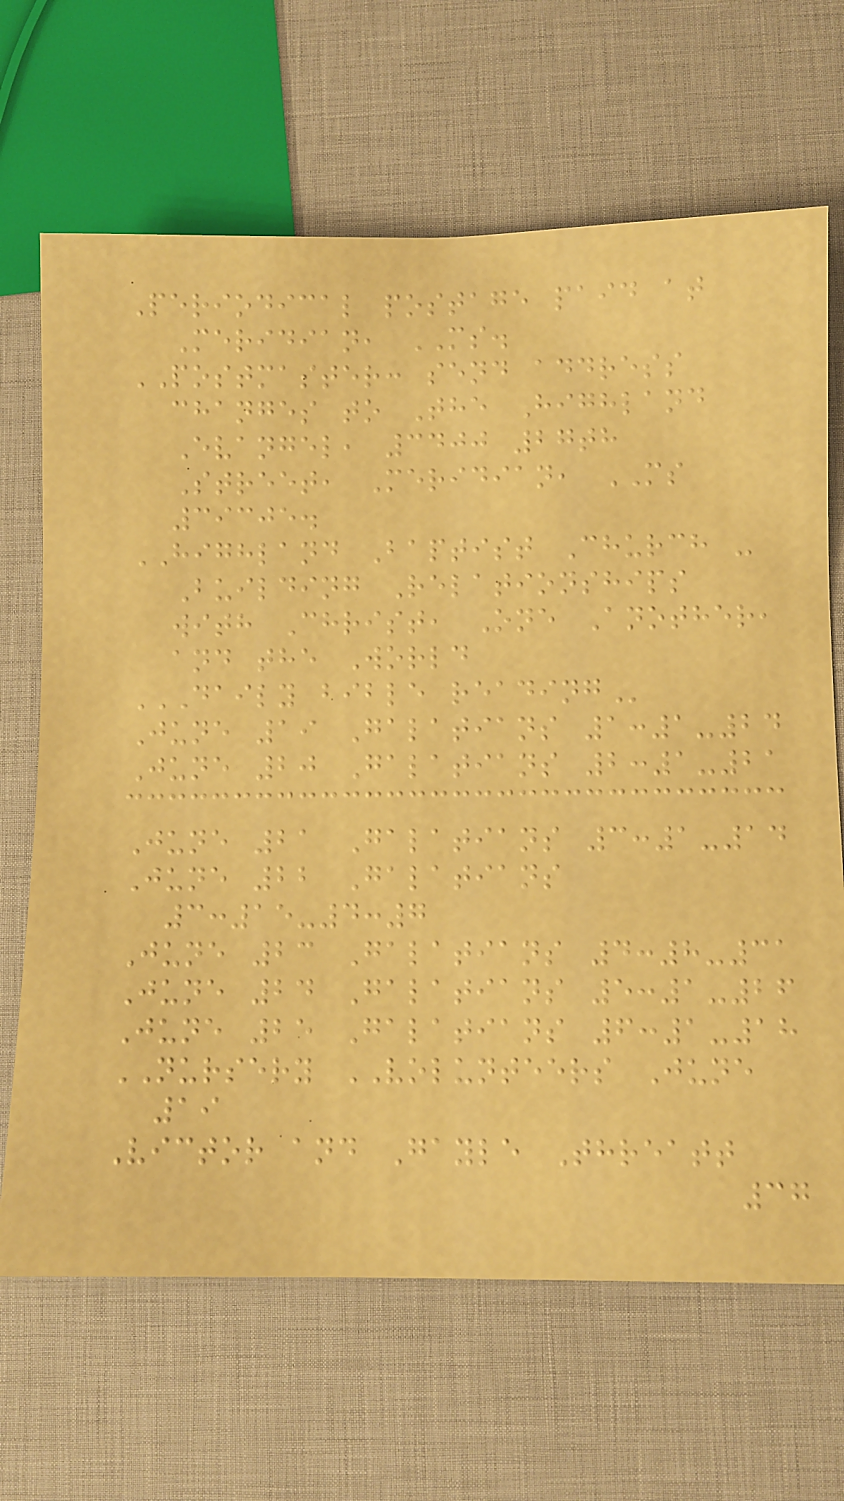Periodical postage paid at
Meridian, MS.
POSTMASTER: send address
changes to The Highland
Evangel, 3400 27th
Street, Meridian, MS
39305.
HIGHLAND Baptist Church -
Building Relationships
with Christ, One Another,
and the World
DAILY BIBLE READING
June 19 Galatians 1:1-24
June 20 Galatians 2:1-21
June 21 Galatians 3:1-14
June 22 Galatians
3:15-4:7
June 23 Galatians 4:8-31
June 24 Galatians 5:1-26
June 25 Galatians 6:1-18
NURSERY VOLUNTEERS June
19
Victor and Gayle Threatt
37
